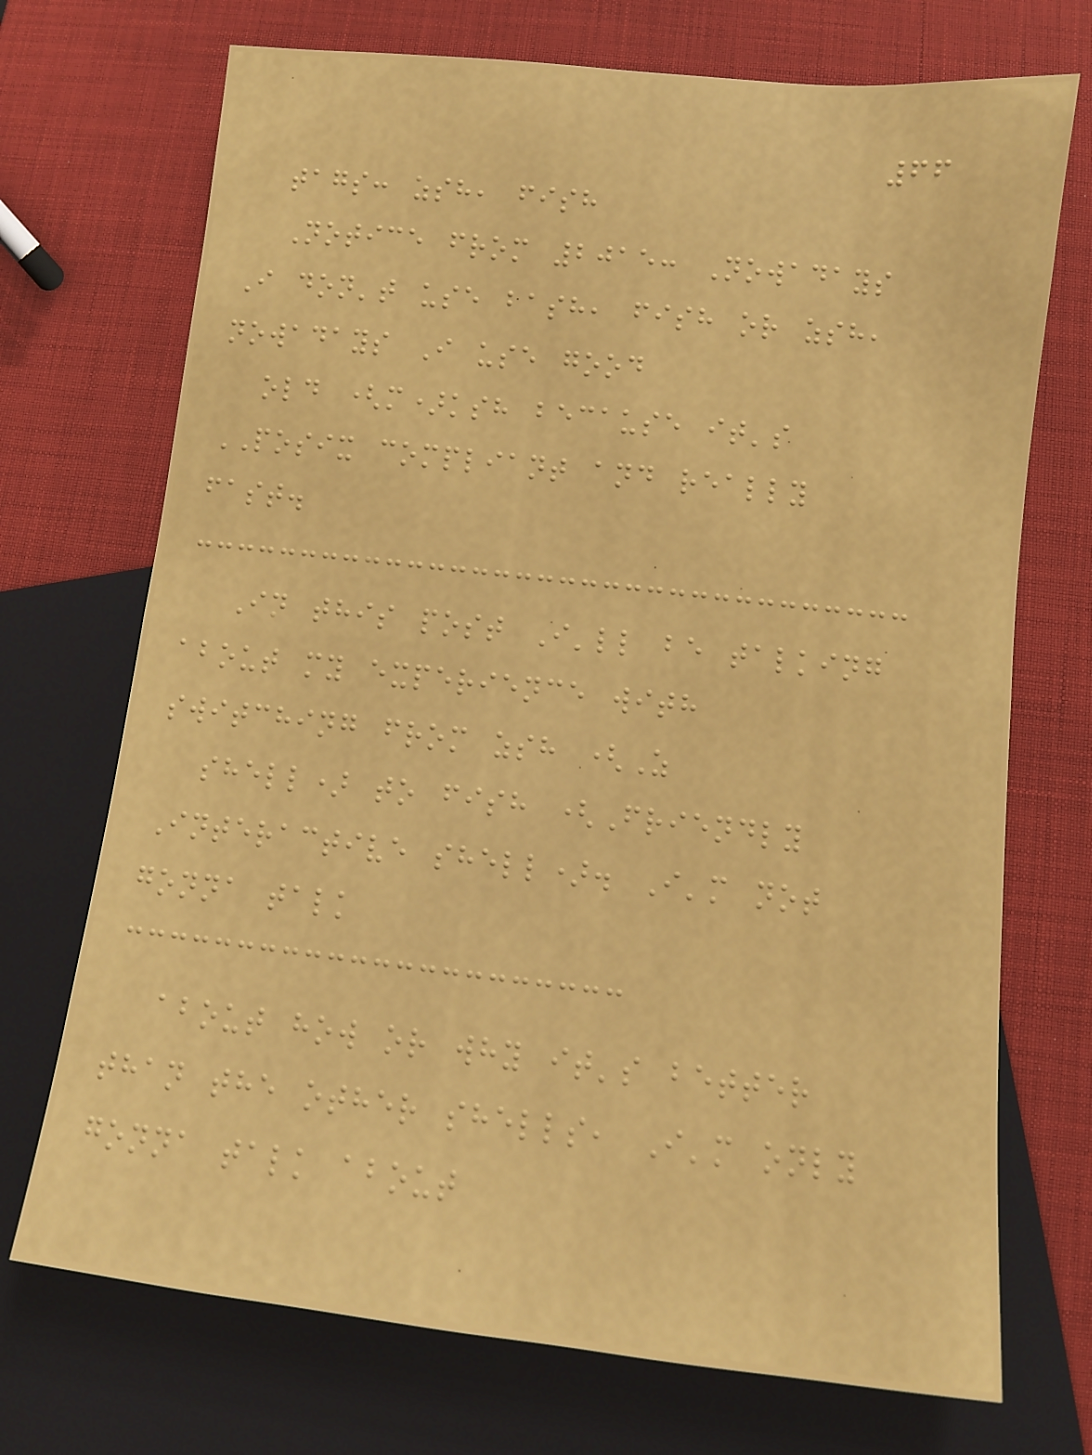66
tags: zsh, fish
Notice from 2015: Nowadays
I don't use bash, fish or zsh,
nowadays I use good
old (m)ksh because it's
POSIX compliant and really
fast.
In this post I'll be talking
about my experience with
switching from zsh (Z
shell) to fish (Friendly
Interactive shell). I'm not
gonna talk
about how or why it's better
than the other shells, I'm only
gonna talk about
